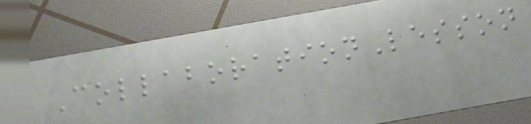CollaborationLesson
